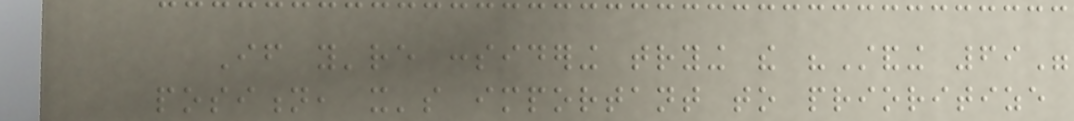If you're considering trying the "Standing 69"
position, it's important to prioritize
